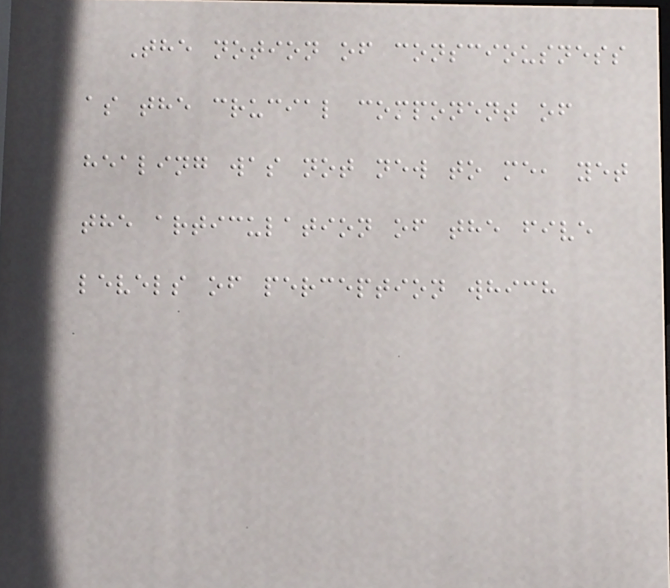The notion of consciousness
as the crucial component of
healing was not new to me, yet
the articulation of the five
levels of perception which
